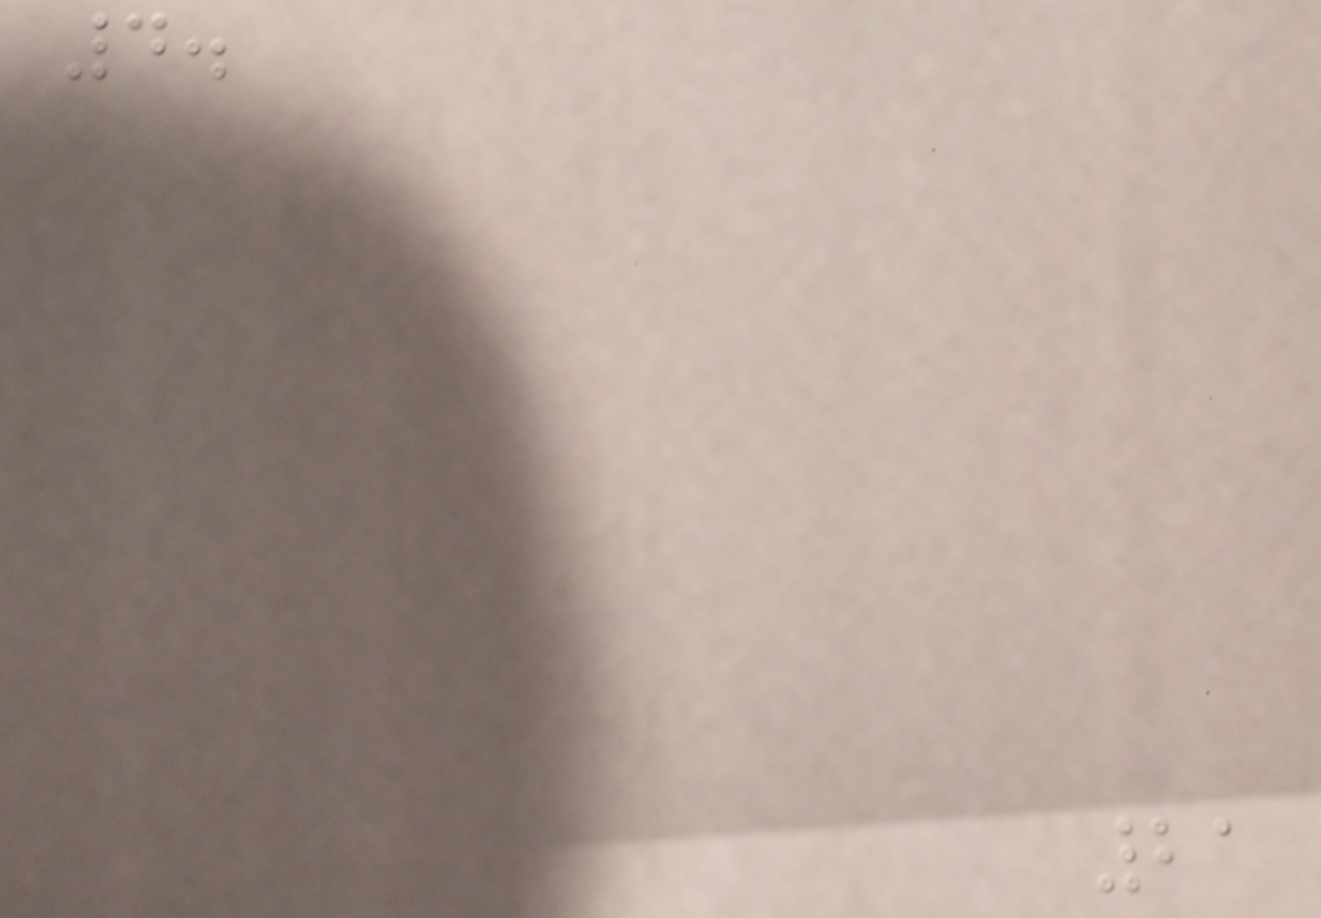4.
21
